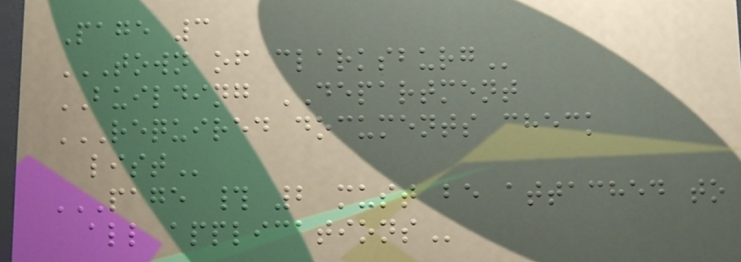Page 3
TOWN OF CLARKSBURG
BUILDING DEPARTMENT
REQUIRED DOCUMENTS CHECK
LIST
PAGE # 2 MUST BE ATTACHED TO
ALL APPLICATIONS
